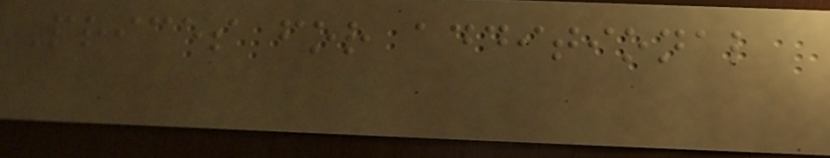Prices for additional
